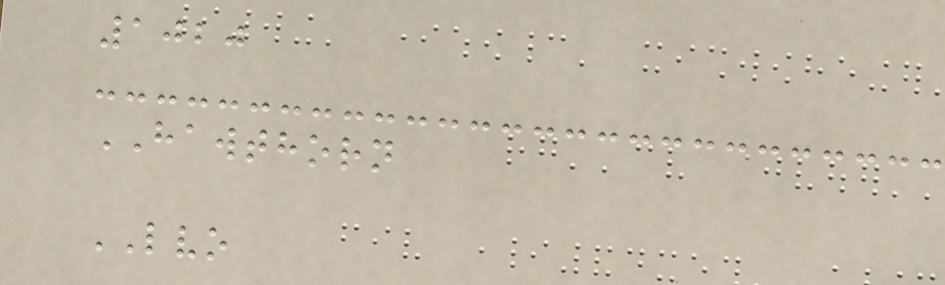1020
HAWTHORN
LVO
